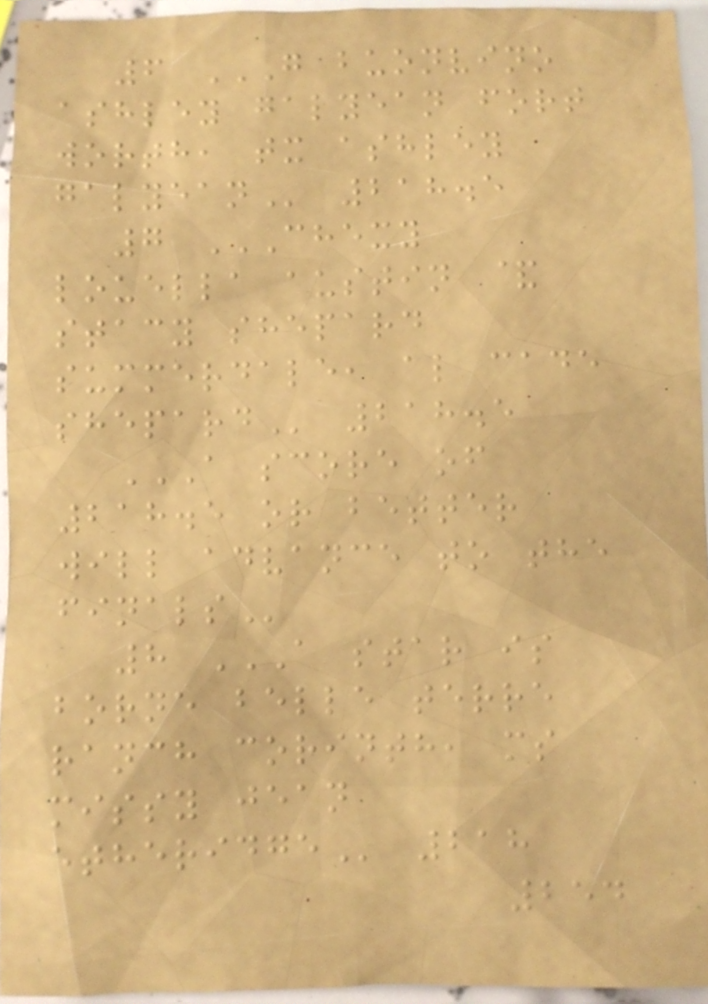6 G BUONVINO
ASHLEY GALYEAN FORT
WORTH, TX ASHLEY
GALYEAN 218.5
7 CHEXY
LOUELLA AUSTIN &
STACY SHEPARD
SUMMERDALE, AL CADE
SHEPARD 218.5
A SCORE OF
218.5 OR BETTER
WILL ADVANCE TO THE
FINALS
8 A STAR IS
BORNE BELLE TERRE
RANCH CORINTH, MS
MISSY JEAN
ETHERIDGE 218
254
